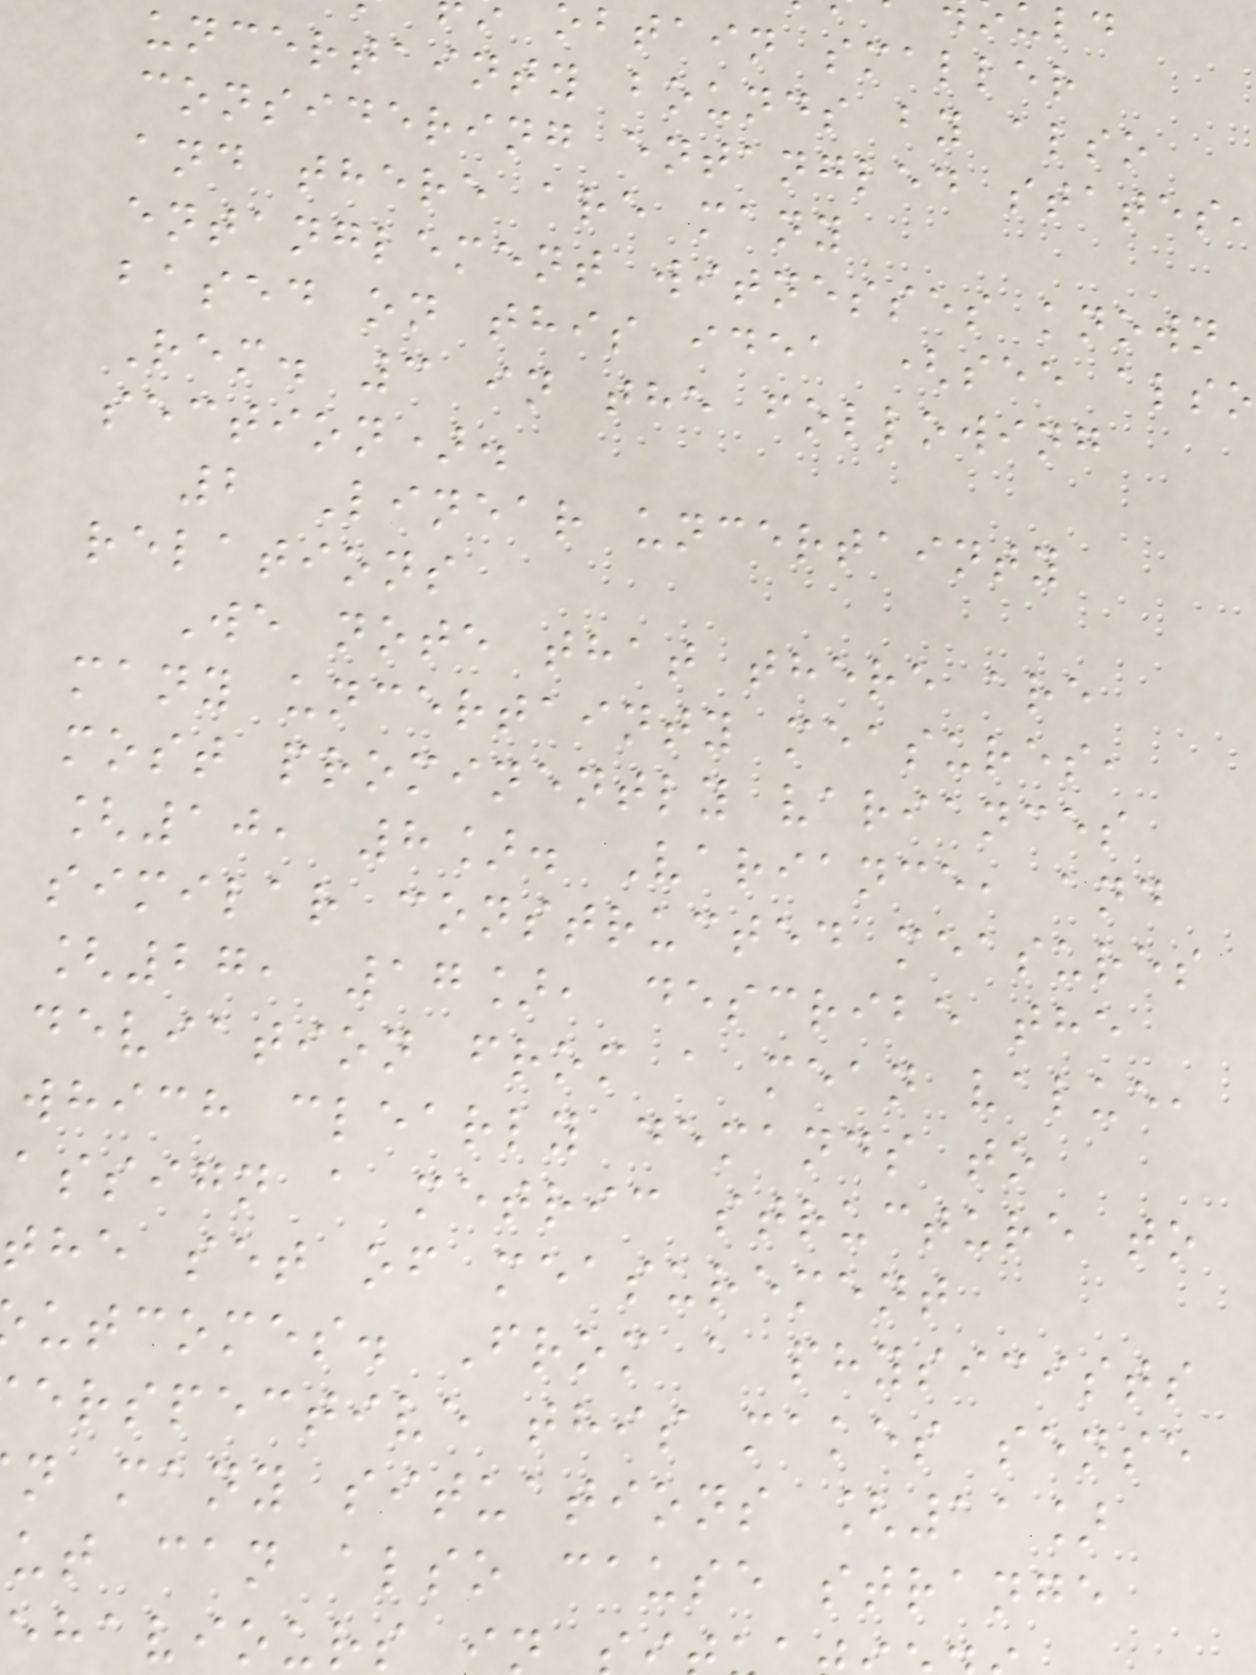obtain smaller
uncertainty bounds by also
considering entangled states
and there are many
entanglement witnesses known
based on this idea (see also
Rem. 3 in the following
section).
2 Linear uncertainty
relations
We note that there are
many uncertainty measures,
most prominently variances
[10, 8]. Variance, and
similar constructed measures
[27, 17], describe the
deviation from a mean value,
which clearly demands to
assign a metric structure to
the set of measurement
utcomes. From a physicists
erspective this makes sense
n many situations [11]
ut can also cause strange
ehaviours i
